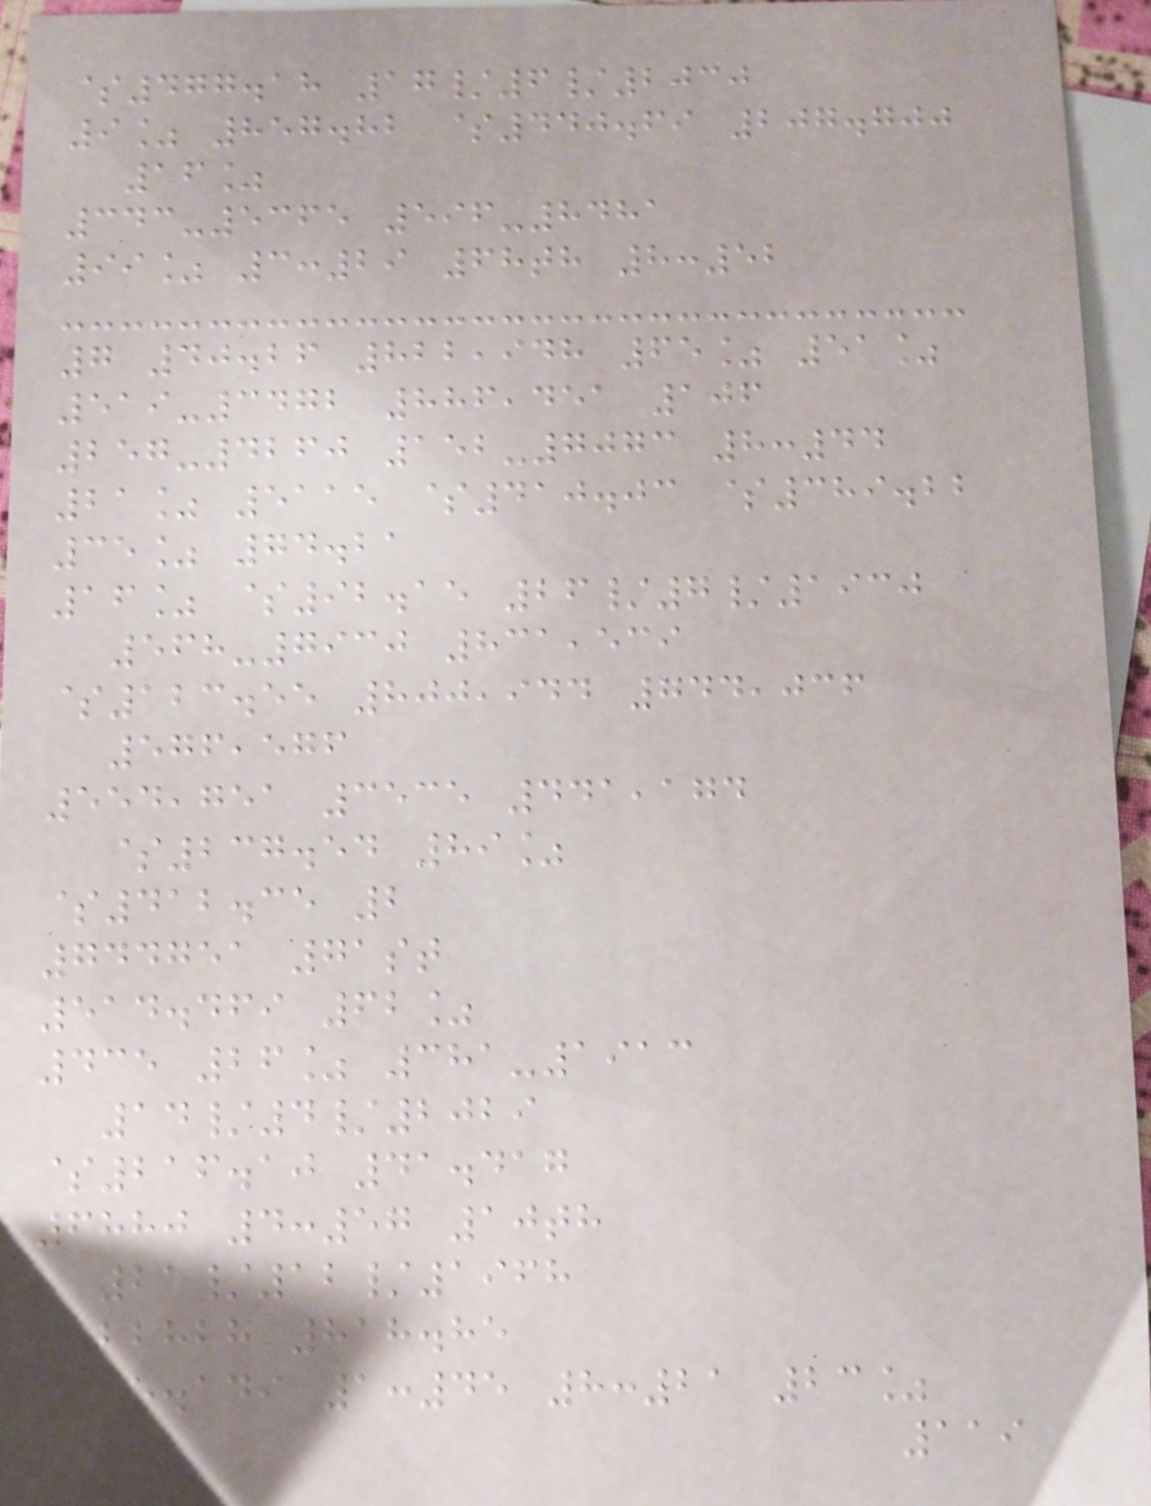$477.18 17/6/2030
9% 857.82 $440.69 207.700
16%
343-5365 596-8481
99% 3:29 68th 8:52
7 40.26 822,948 65% 51%
519-3472 886,451 106
257-4260 152-7073 8:44
21% 5115 $410.03 $389.22
35% 74.21
16% $92.15 26/7/1930
568-7930 831,539
$123.55 800,944 744,036
576,576
554,751 3535 441,174
$237.54 89%
$412.35 2
744751 71st
514.469 62%
435 26% 381-1913
14/4/2029
$216.10 41.417
6880 4:57 10th
21/12/1968
822828 818.85
915.149 1:45 8:21 23%
119
